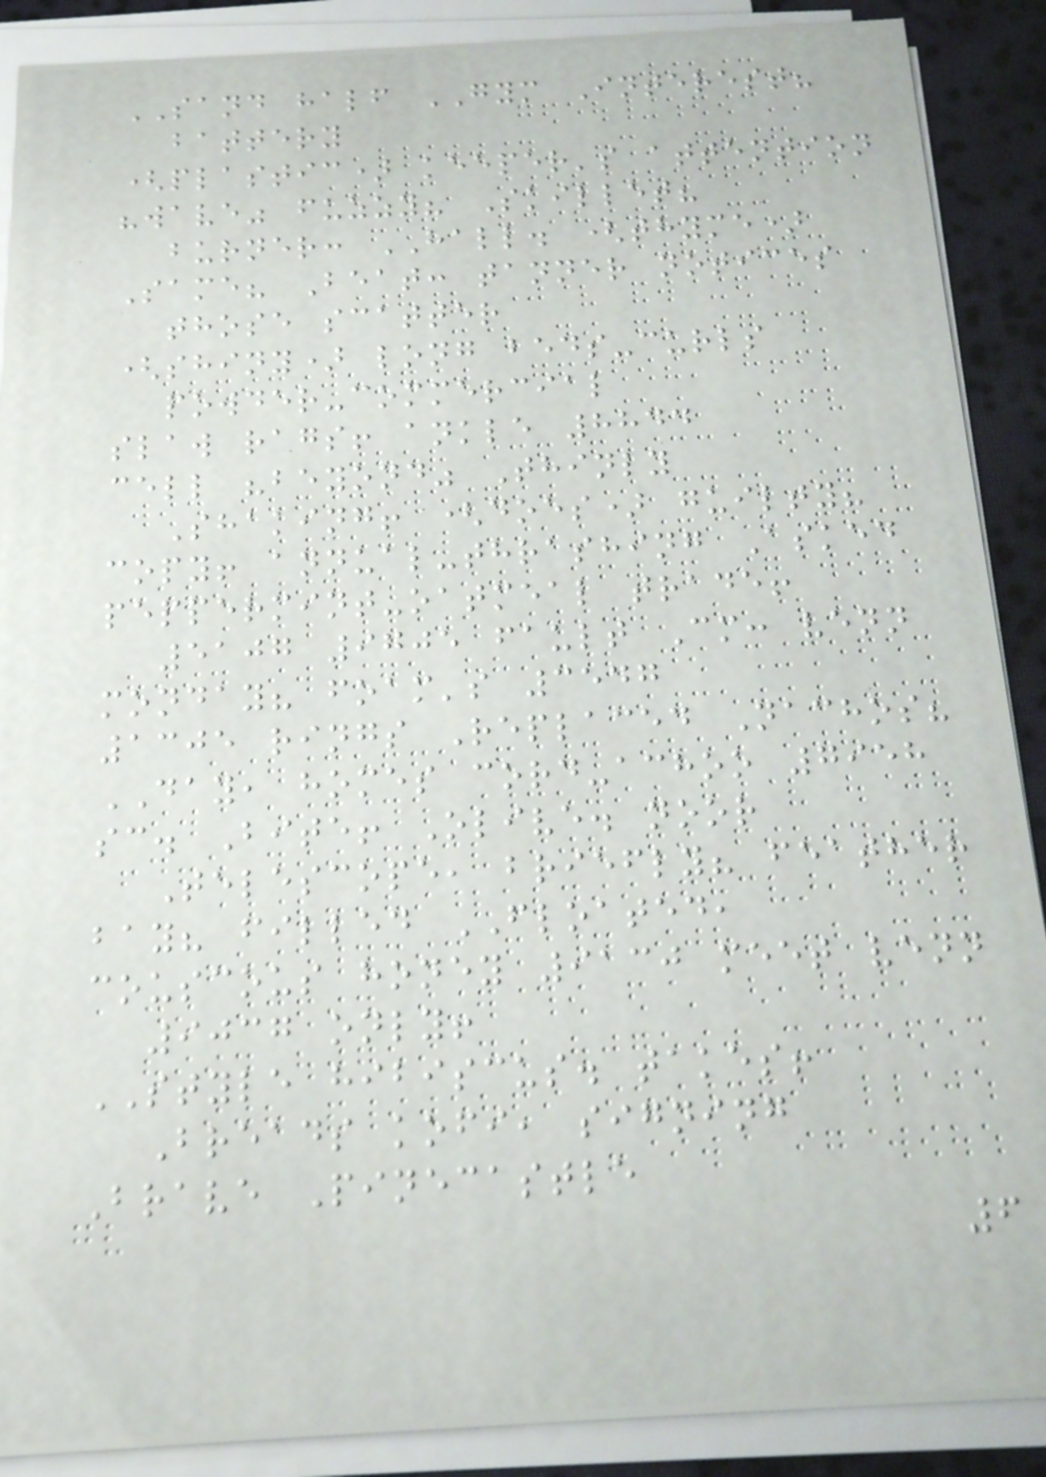SAND half GYM Interest?
battery
(plastic) keeper's attention
"wave" fuzzy? Skillet?
burner: HALL. (thyme)
Same? Beat: tanner notices
those scatter
(shiny) long beds-curls
powder-commercial
slaw rags! ankle 8844
cell "beyond" Thinly
Shaking! (does) guilty?
copy! annual-thrashing Asked
peppermint-oatmeal trade!
5107 9705 fault Cm: venn
monday? foam's 3547
1305 rings Replaced Nachos?
DAY, homes cord-achoo 7958
sc. Bite! Olive. noor
Telescope, briefly? feather
bay? filled FLOATED,
couscous honey 9130 meet venn
9037 only!
STYLE hibiscus. takes!
Breads kofi, signing
Brave Pinecastle
6
